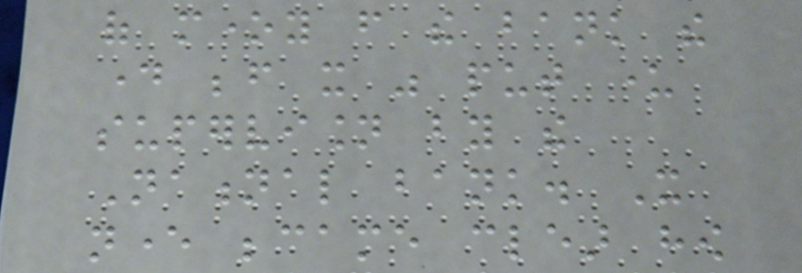of money from the bank the
day before it was put under
supervision by the
National bank. It
never became clear how
